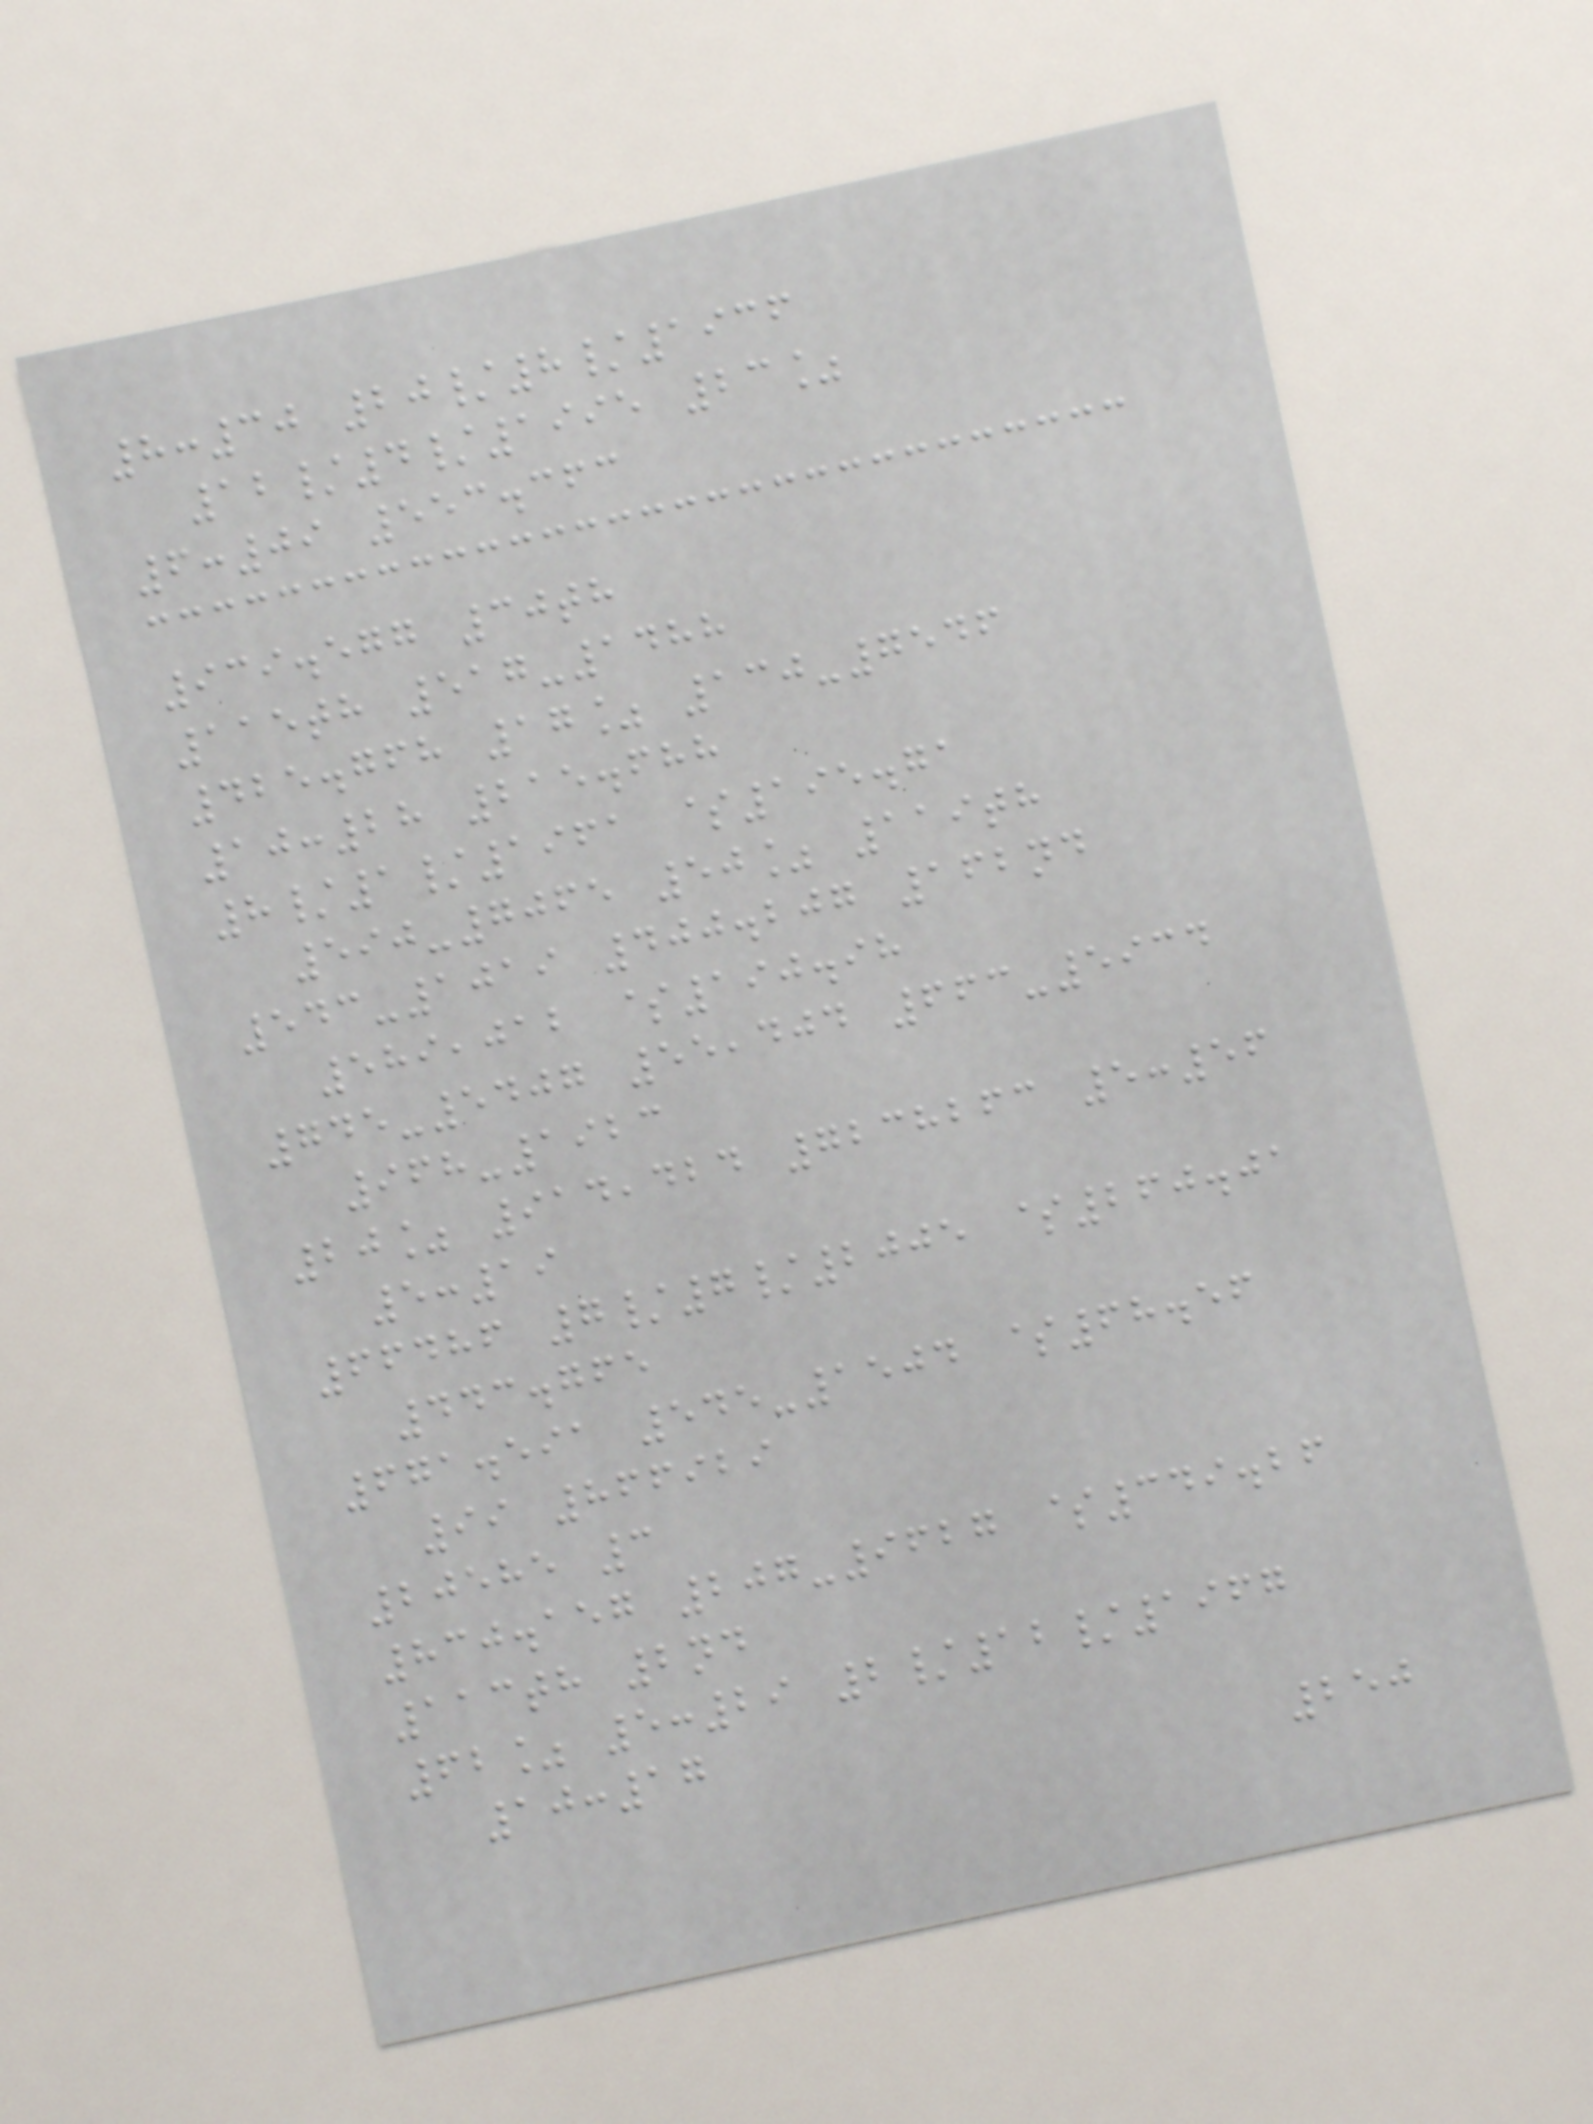8:30 20/8/1936
12/4/1995 23%
6:09 553.363
939.577 30th
115th 517-1488
425.768 17% 130-7546
10:28 215.688
8/1/1961 $195.71
590-7065 50% 119th
543-1019 400.207 162nd
589,012 $190.98
745-5407 55,404 663-5934
968-1923
20% 914,424 7238263 5:56
5:19
66486 7/7/2005 $260.01
443.765
671.591 545-1504 $68.56
99 866929
20585 3
830.157 207-9627 $349.26
113th 2nd
62% 5:29 2/12/1967
10:17
250
